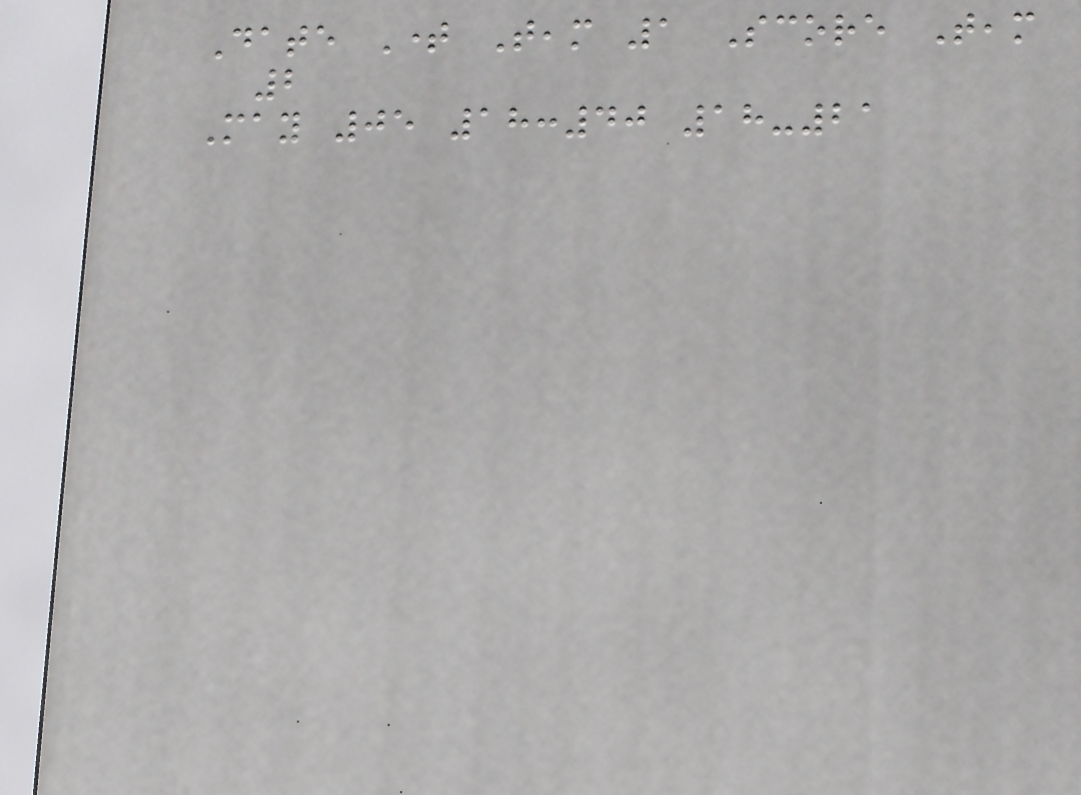Date Time Team 1 Score Team
2
May 05 18:40 18-21
